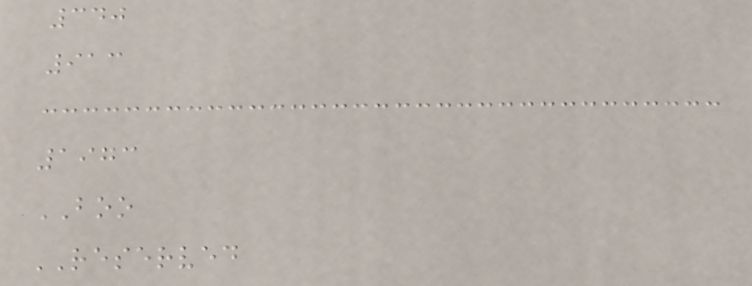340
913
1973
BOO
RESERVED
